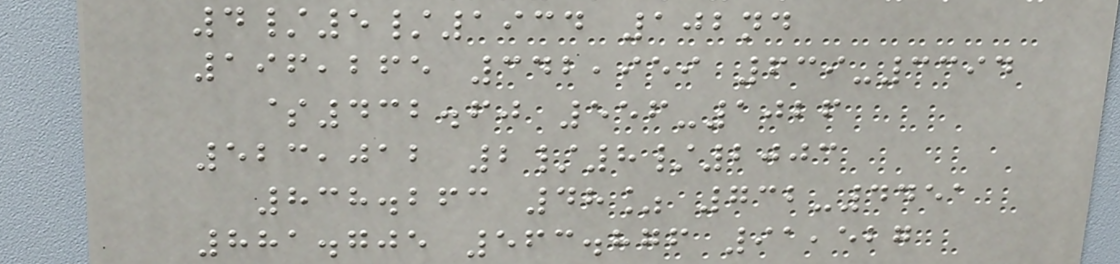4/5/1934 102nd
196,265 342,959 639-3394
$432.60 556-1026
523,012 2/8/2003
838.263 48% 732-4451
881.705 563.876 91,527
